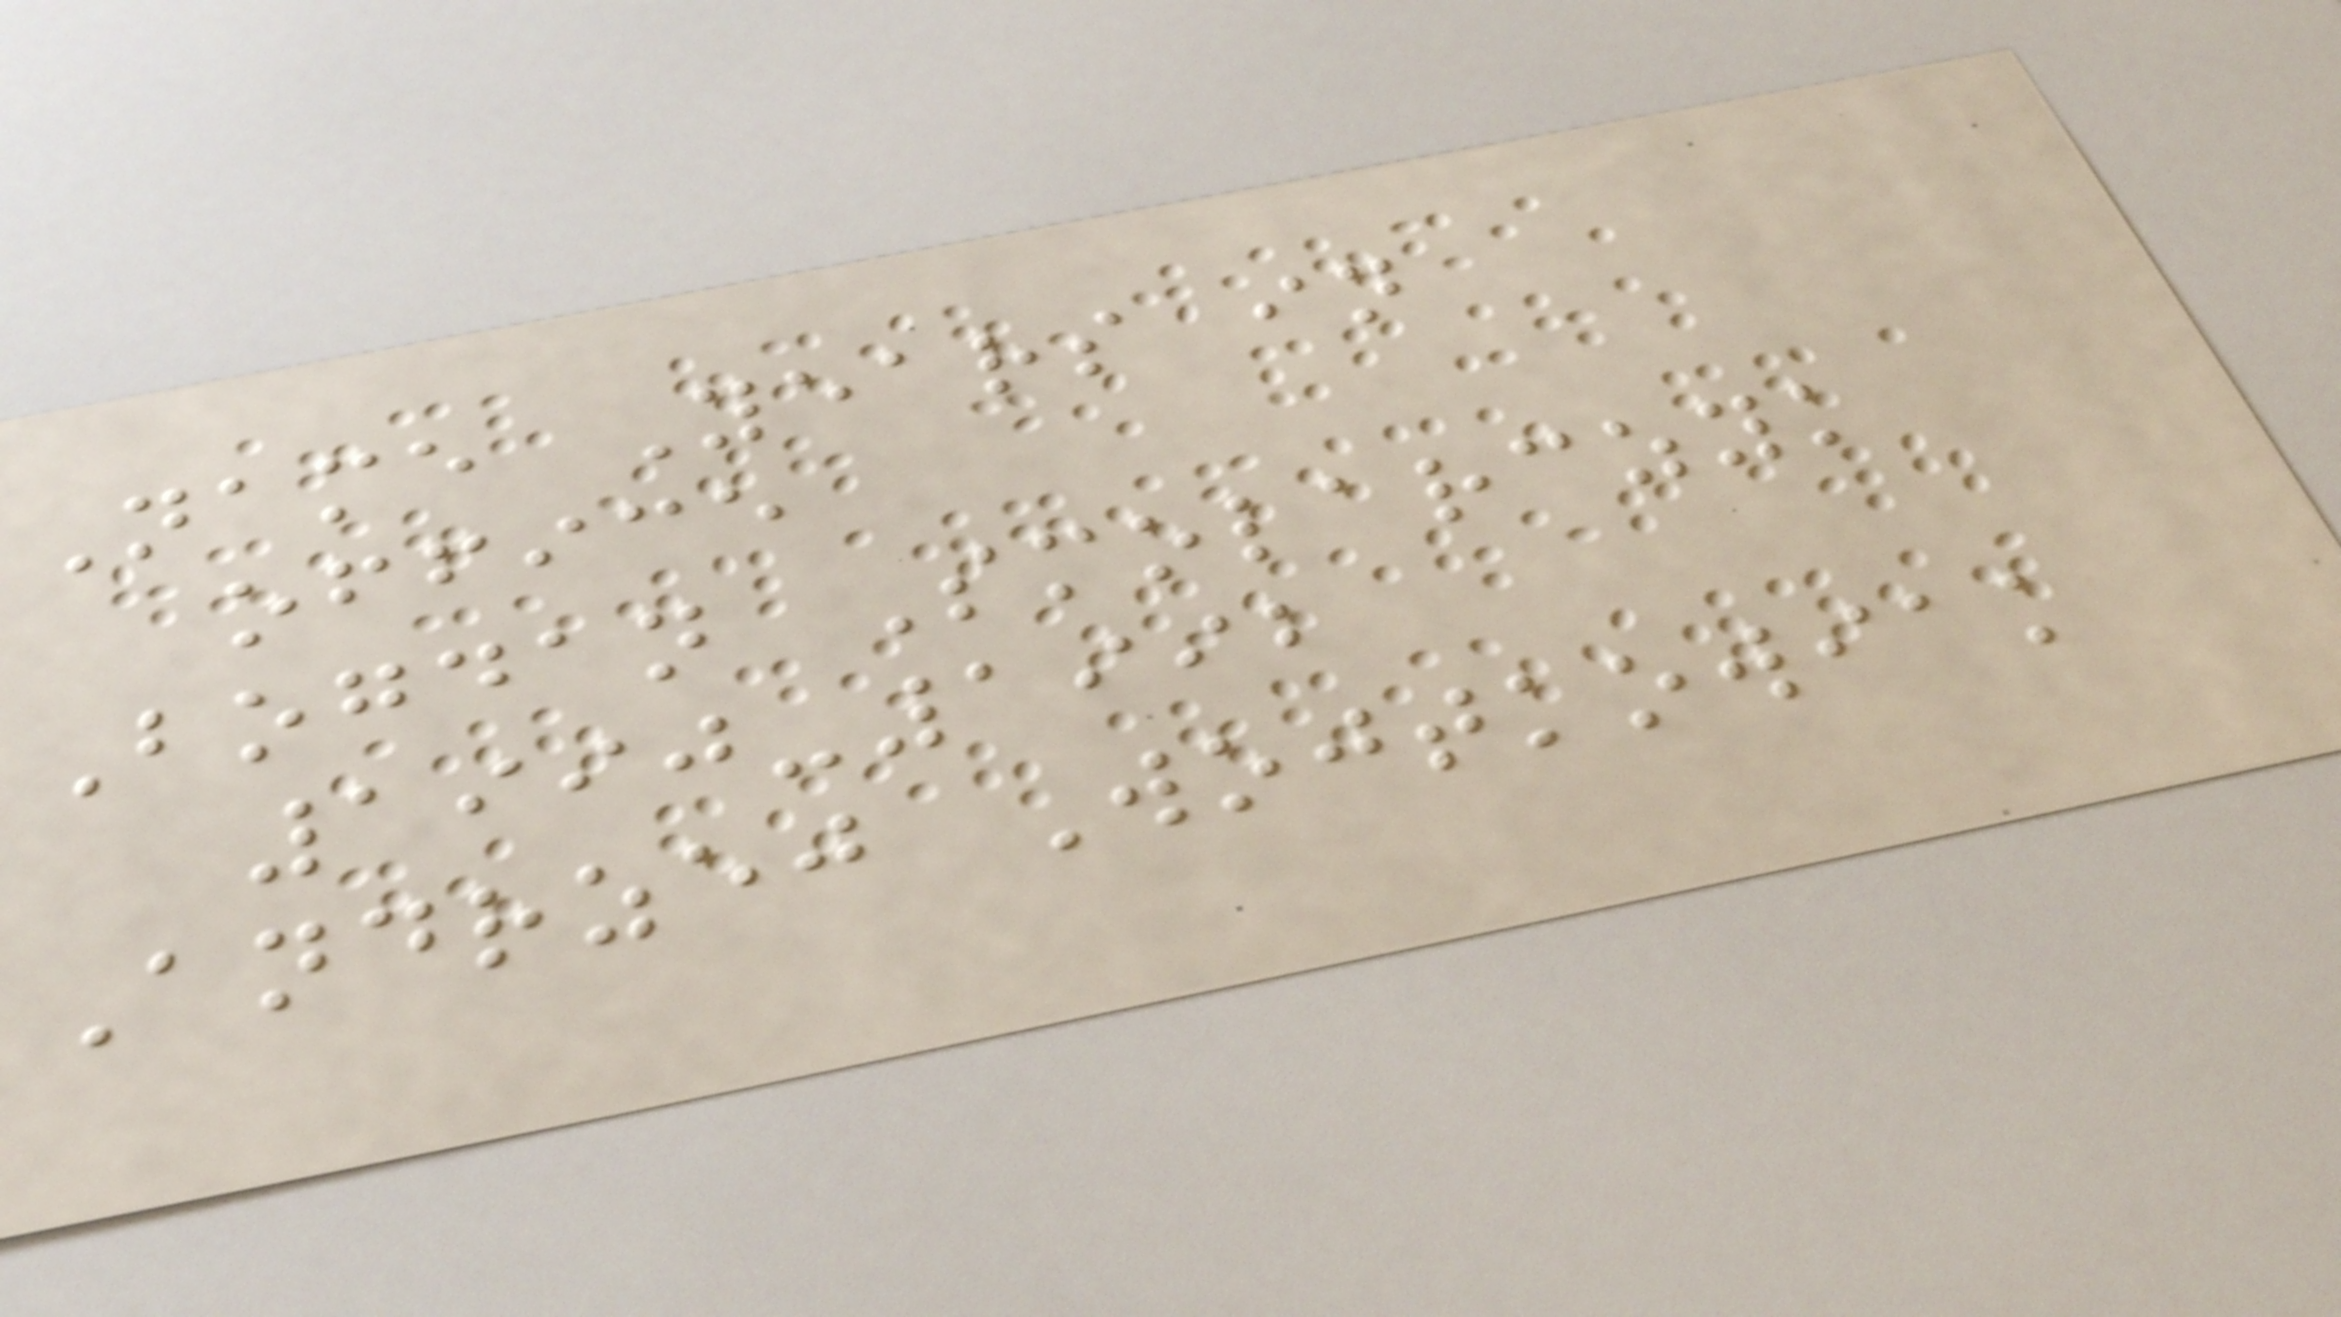Name Years in
office
Bogdan Smolarczyk
1990-1992
Andrzej Wojtkowiak
